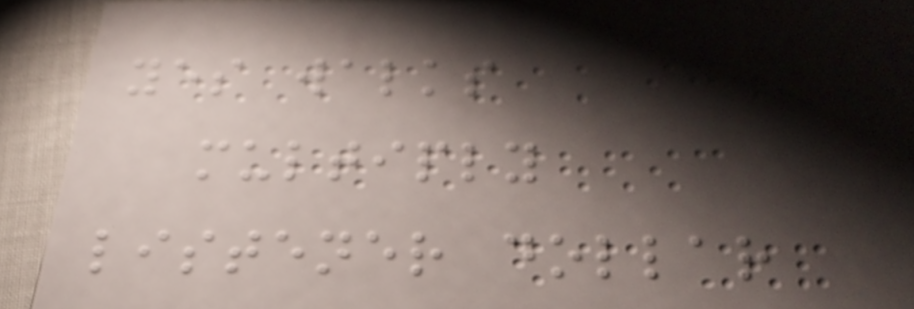yes walks
multiply
listener dollar
